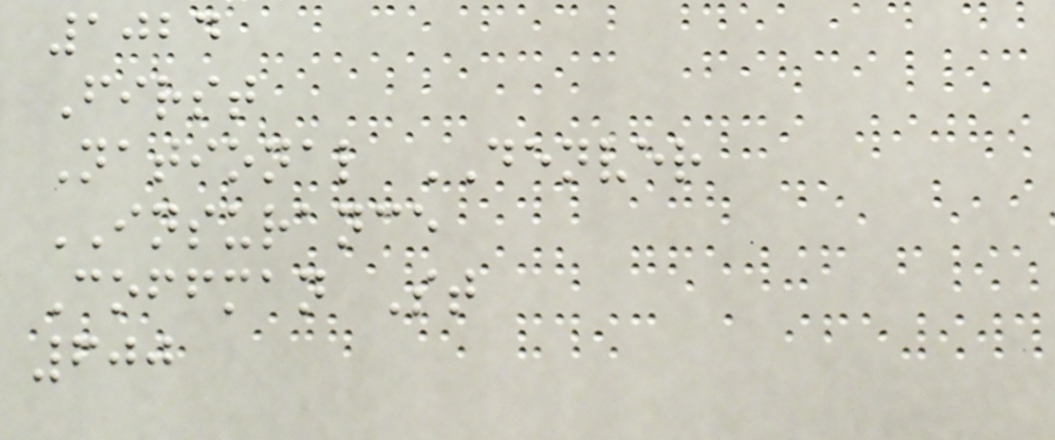1024
First
National DENVER
INSURANCE
Coffman St
600
